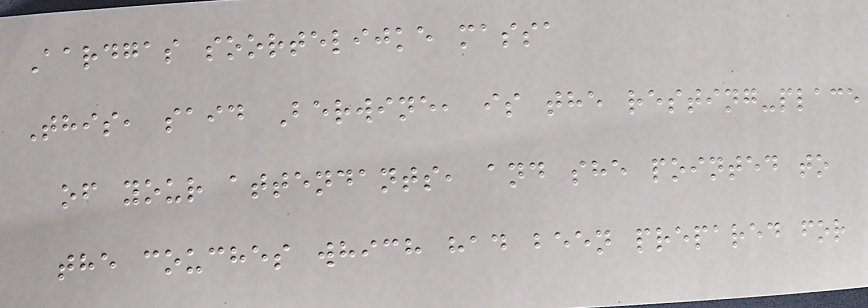Aardgas soortelijke massa
This, said Berwine, is the resting-place
of your attendants, and she pointed to
the couches which had been prepared for
